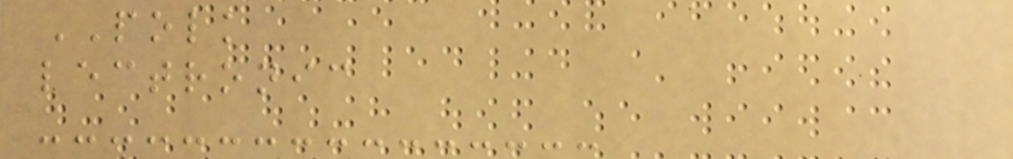POLK
lectronic
